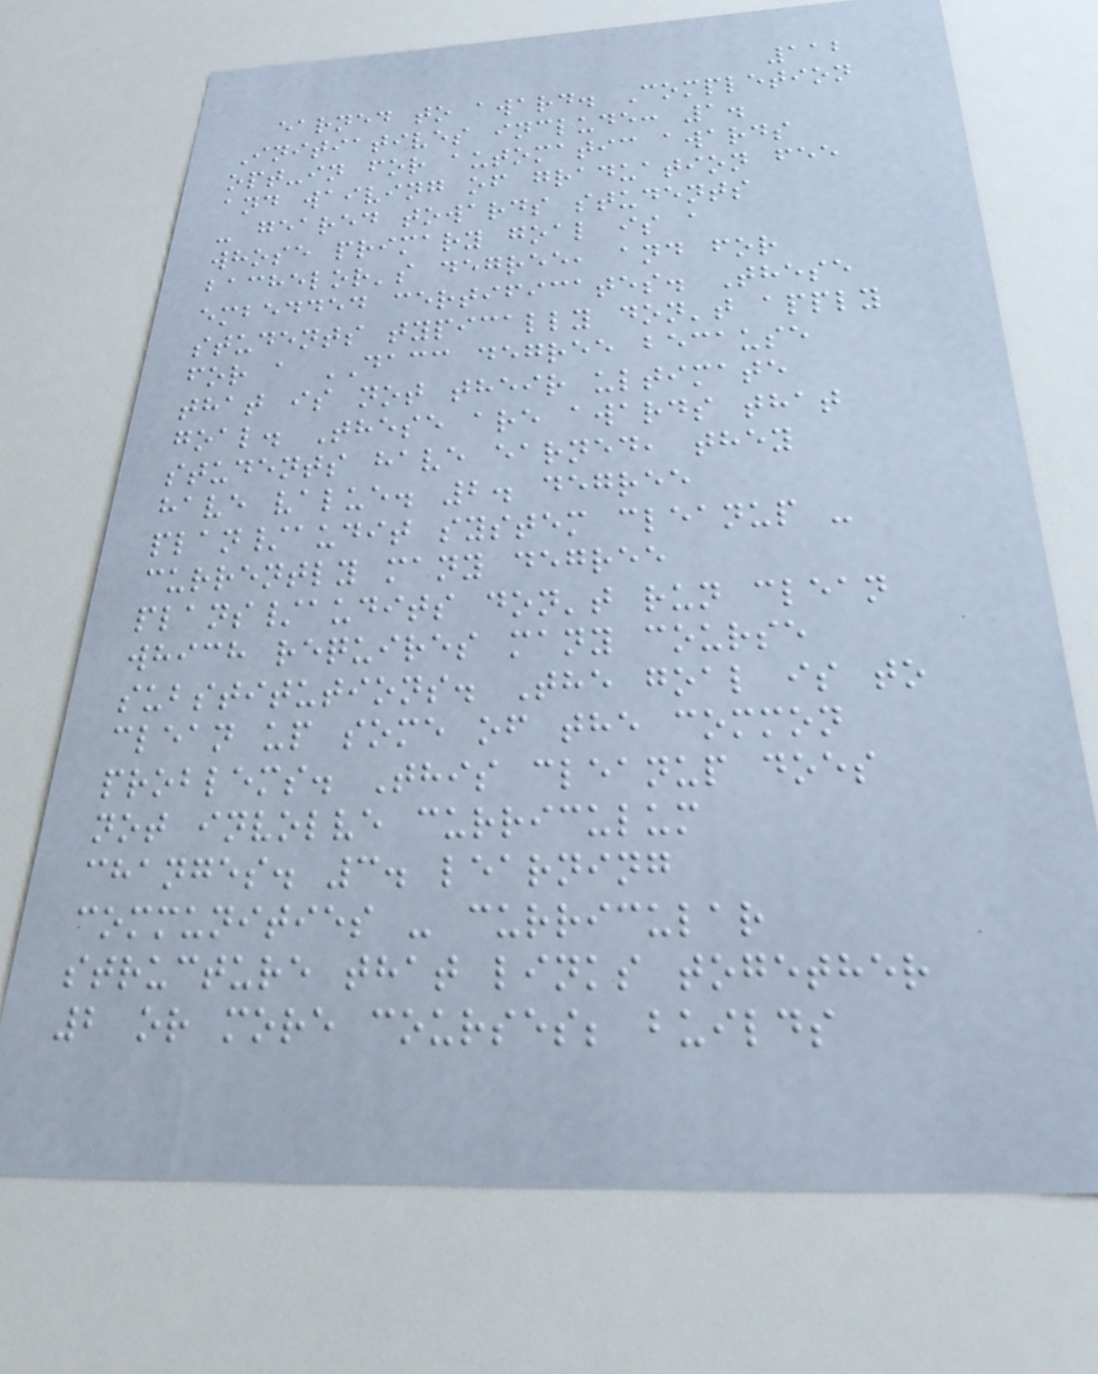112
earned to award. Completion
Initiatives include: 1.
opt-in for automatic awards
and waiving of graduation fee
- geared towards students
whose primary goal is a
bachelor's degree, and for
embedded certificates. These
students typically don't apply
for a DACC degree because
that is not their ultimate
goal. These are awards that
students have earned, they
have value. 2. degree
plan/audit system cleanup -
currently many degree
plans/audits don't run clean
which requires many course
substitutions. The goal is to
clean up some of the common
problems. This cleanup does
not involve curriculum
changes. 3. learning
communities - curricular
structure that links together
2 or more courses; builds
